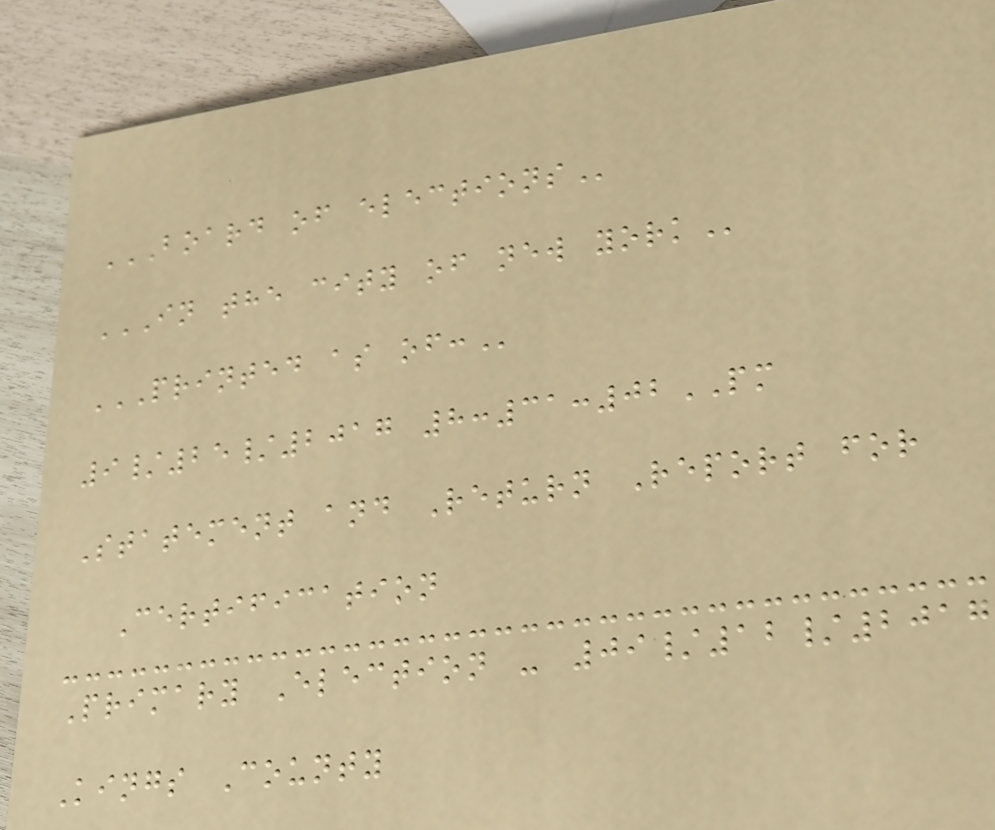BOARD OF ELECTIONS
IN THE CITY OF NEW YORK
PRINTED AS OF:
9/25/2017 8:31:02PM
Statement and Return Report for
Certification
Primary Election - 09/12/2017
Kings County
